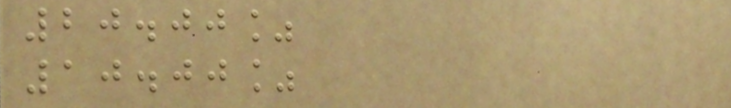20.00%
10.00%
